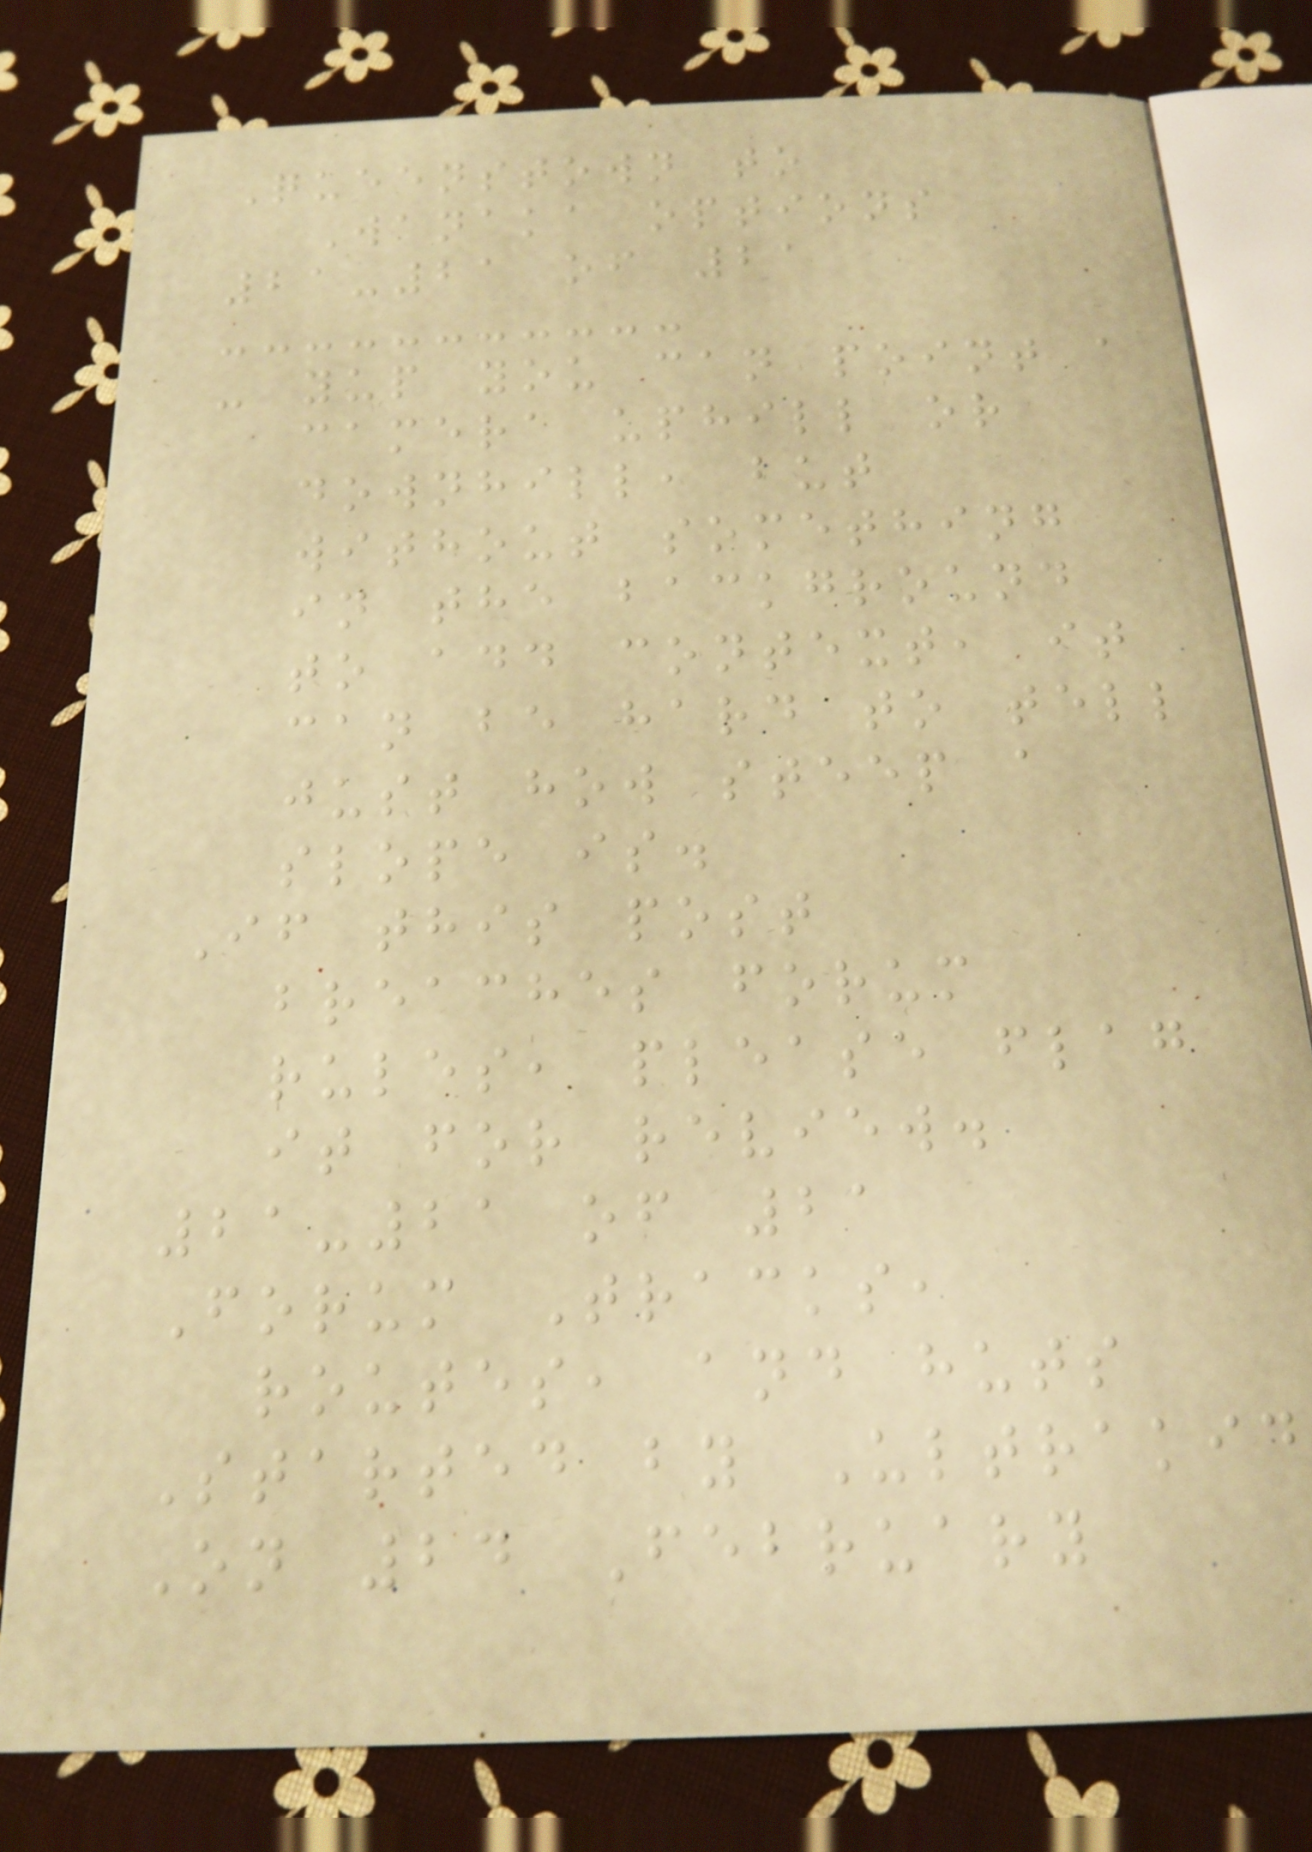Queenstown to
Wanaka options
21-21 of 21
- yup you can point a
camera uphill or
downhill, but
without something
in the background
to add context, it
can be hard to tell
just how steep a
slope is.
If this post
breaches forum
rules, please flag
it for review.
21-21 of 21
Forum Tracks,
routes, and huts
Started by Ultrakid
On 24 February
